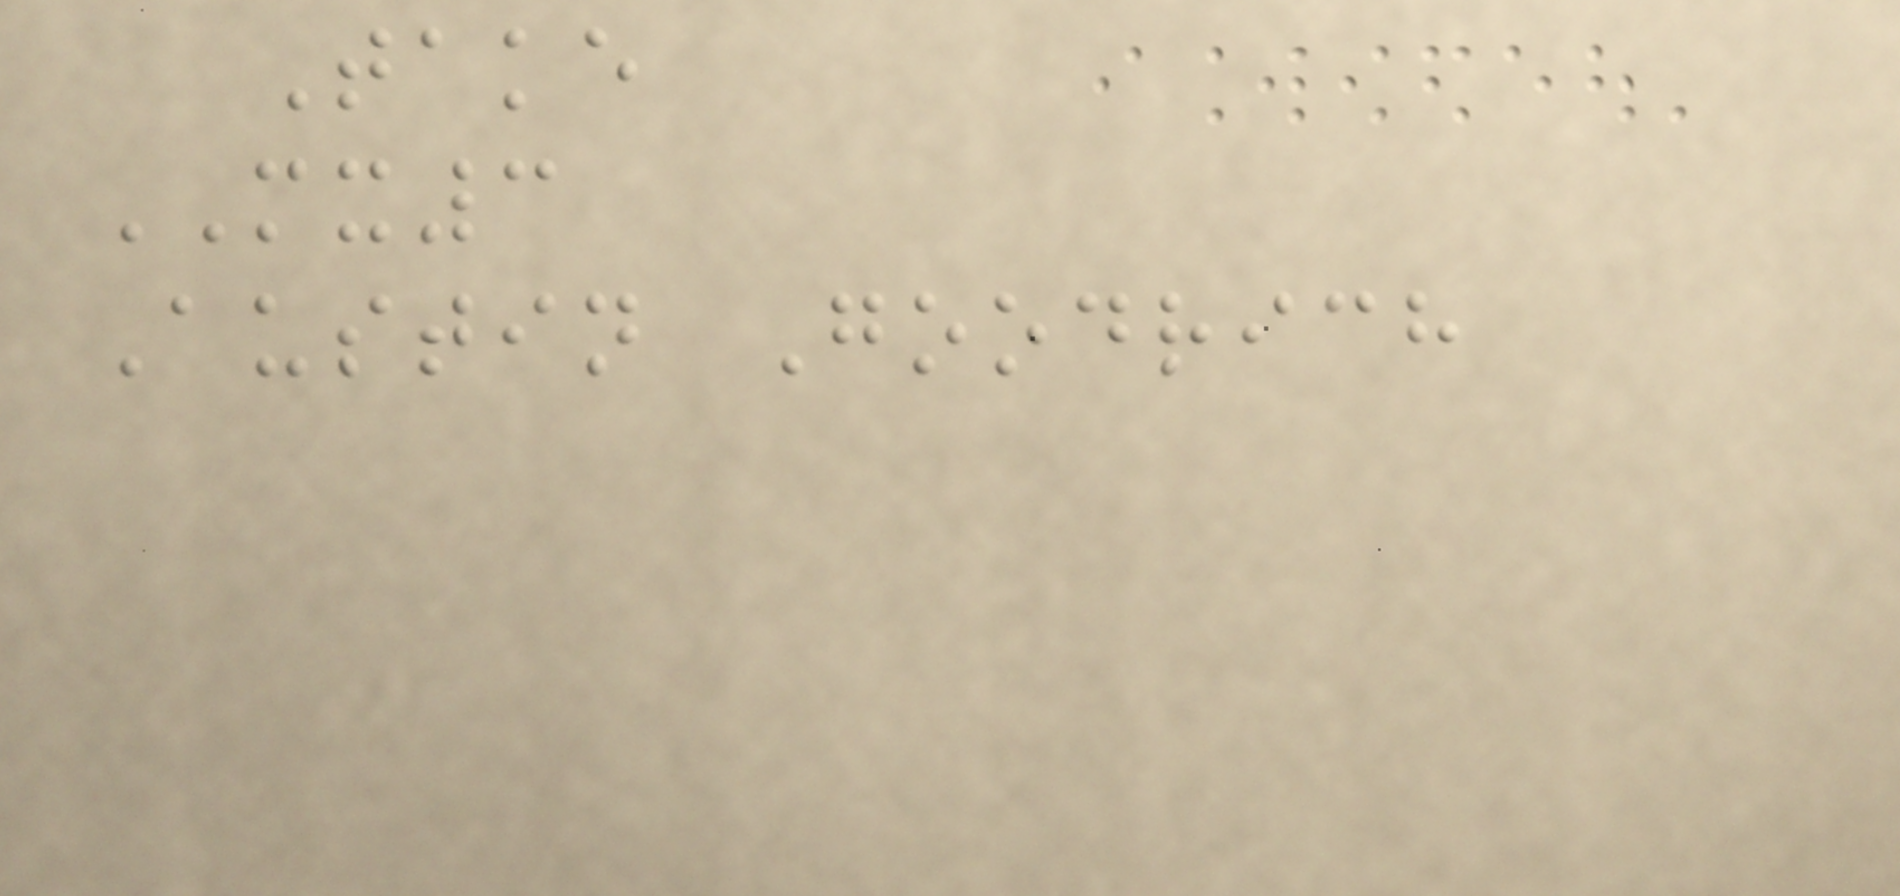Take
MX3
Austin Goodrich
